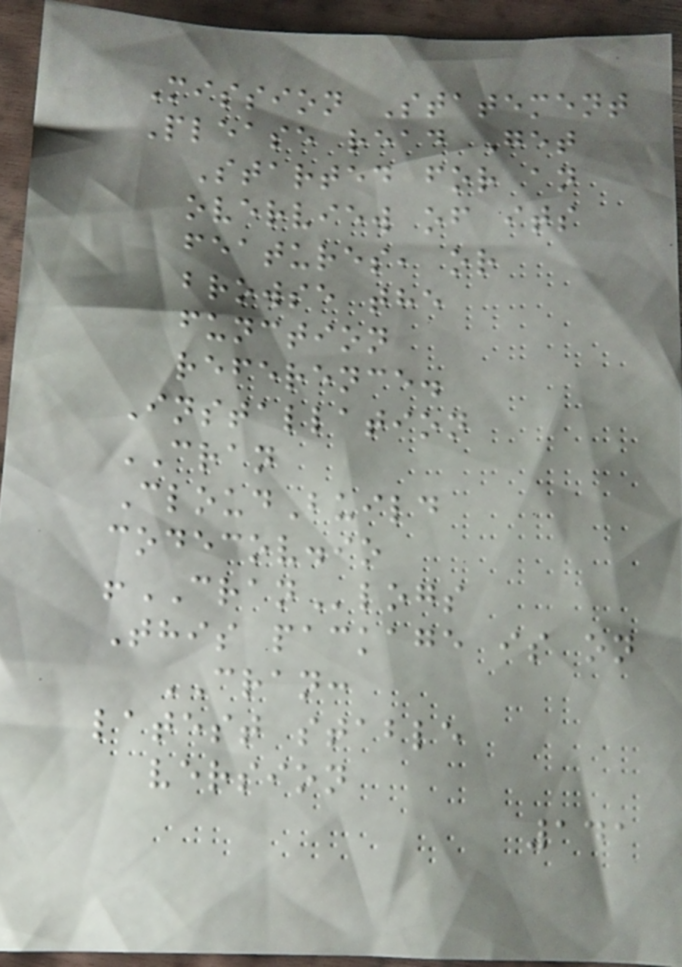Mission Statement
Please read Get
Started for an
overview of its
features, or
browse the
function
reference.
Installation
CRAN
CloudBuild
codecov.io
!CRANlogs
This package is on
CRAN:
latest stable
version
141
